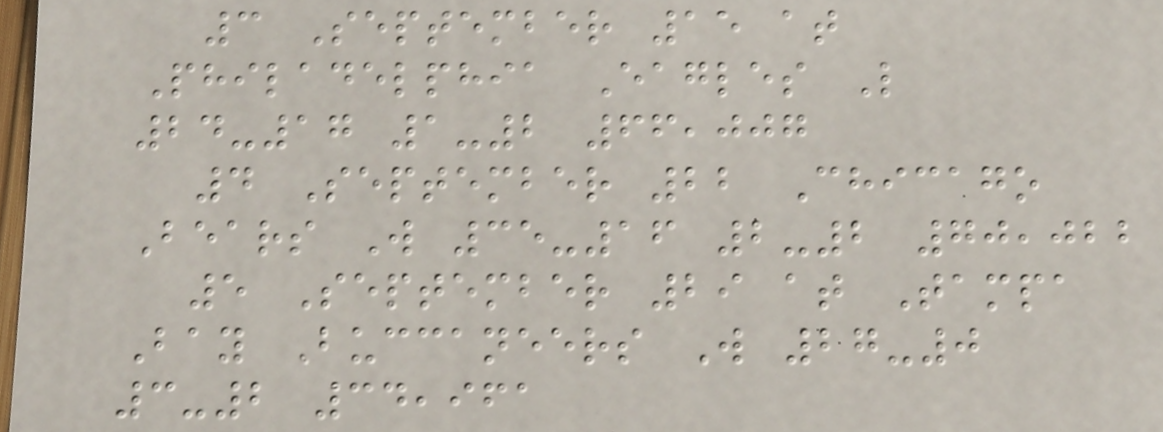3 September 15 at
Philadelphia Eagles L
24-17 1-2 66,007
4 September 22 Chicago
Bears W 35-16 2-2 70,022
5 September 29 at Tampa
Bay Buccaneers W 27-0
3-2 34,961
